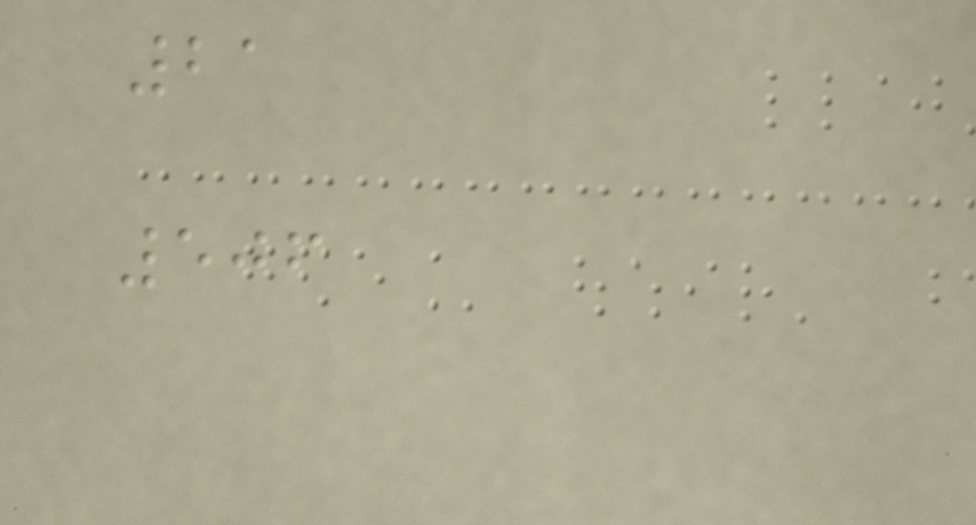21
506
